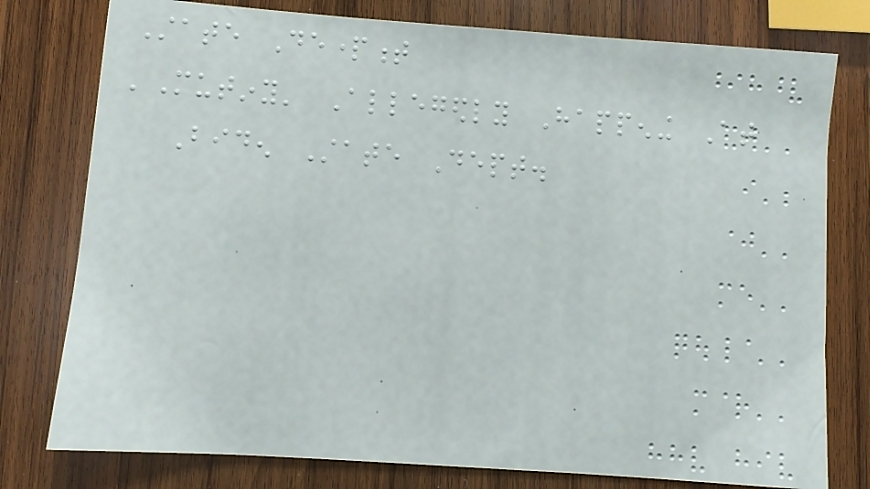State Department
'Mutiny' Allegedly Happening At
Biden State Dept.
